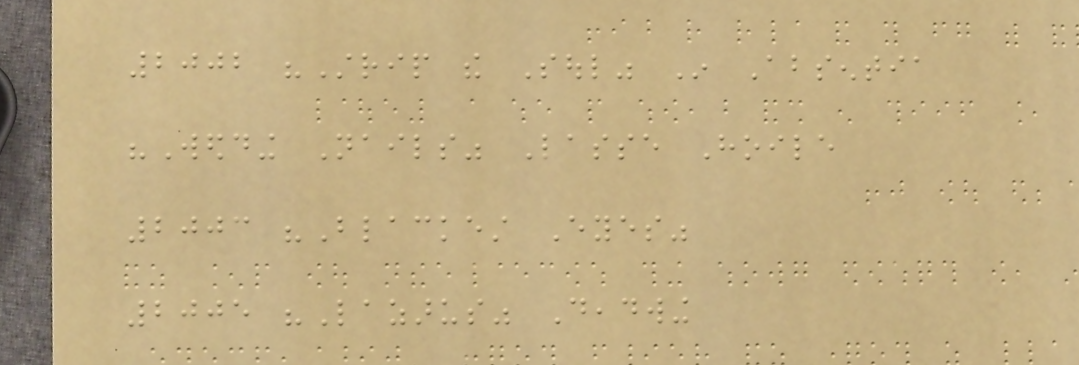2002 "Strip the Soul" In Absentia
"Wedding Nails" Lasse Hoile
2003 "Blackest Eyes"
2005 "Lazarus" Deadwing
